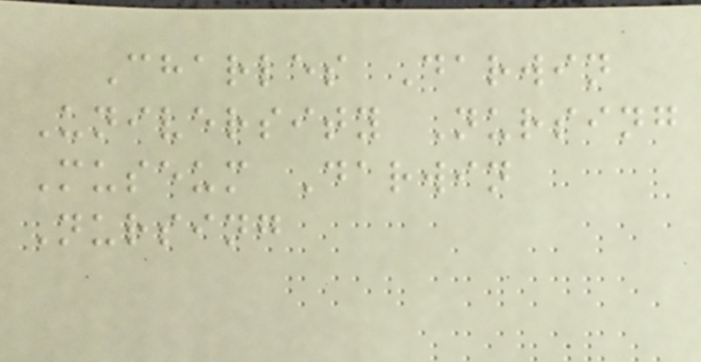Charles Darwin
University Nursing
Museum Darwin
Nursing
